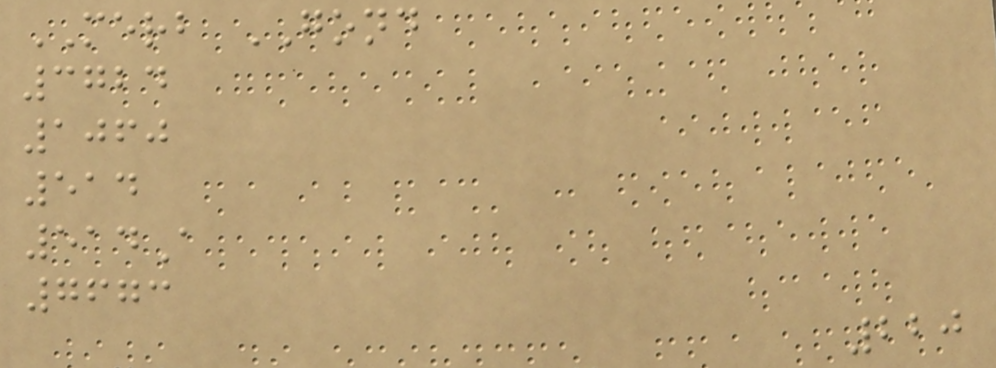MERB GOND
3724
1060
514
514A
7673
220
